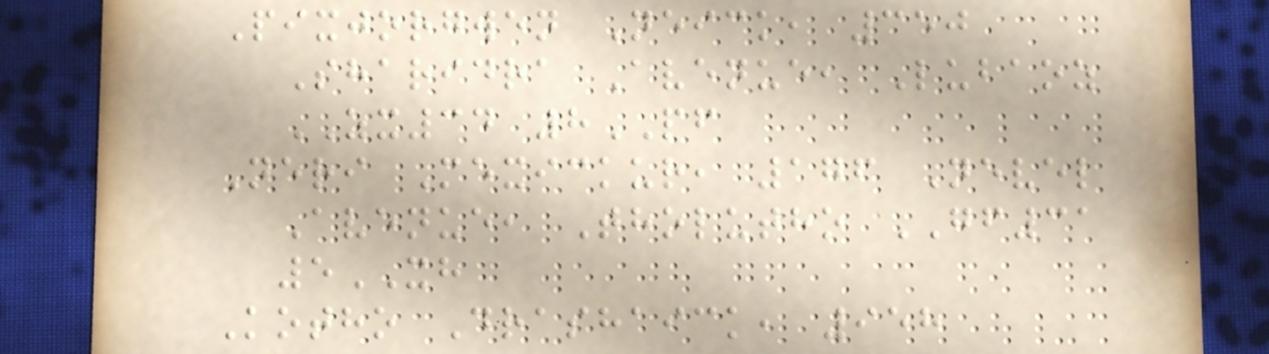Pixjorgwen Neick, 350
Sharidra Avenue, Lubaoz
ZX34 8PF
Neri Mexickur, 176 Nevel
Avenue, Tholutho GF31
5XH
Kotho Drashaick, 958
